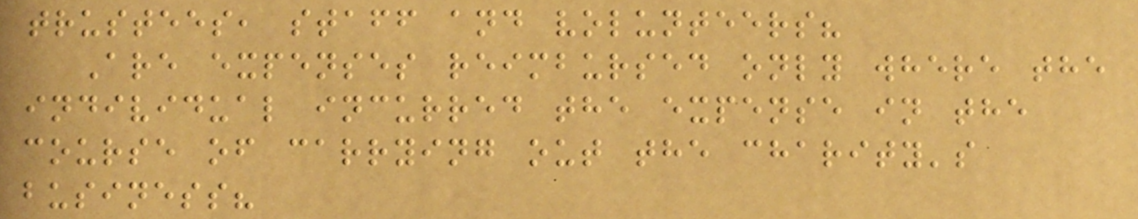trustees, staff and volunteers?
Are expenses reimbursed only where the
individual incurred the expense in the
course of carrying out the charity's
business?
